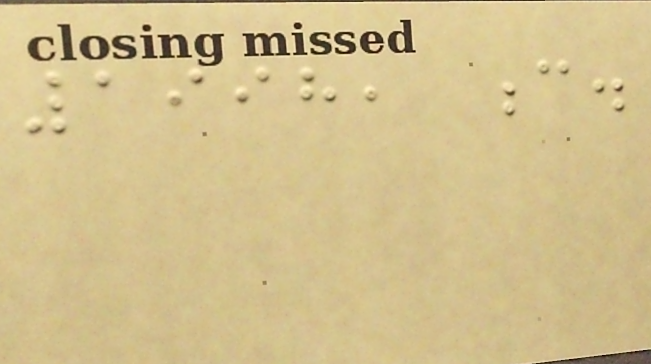1998, c.
